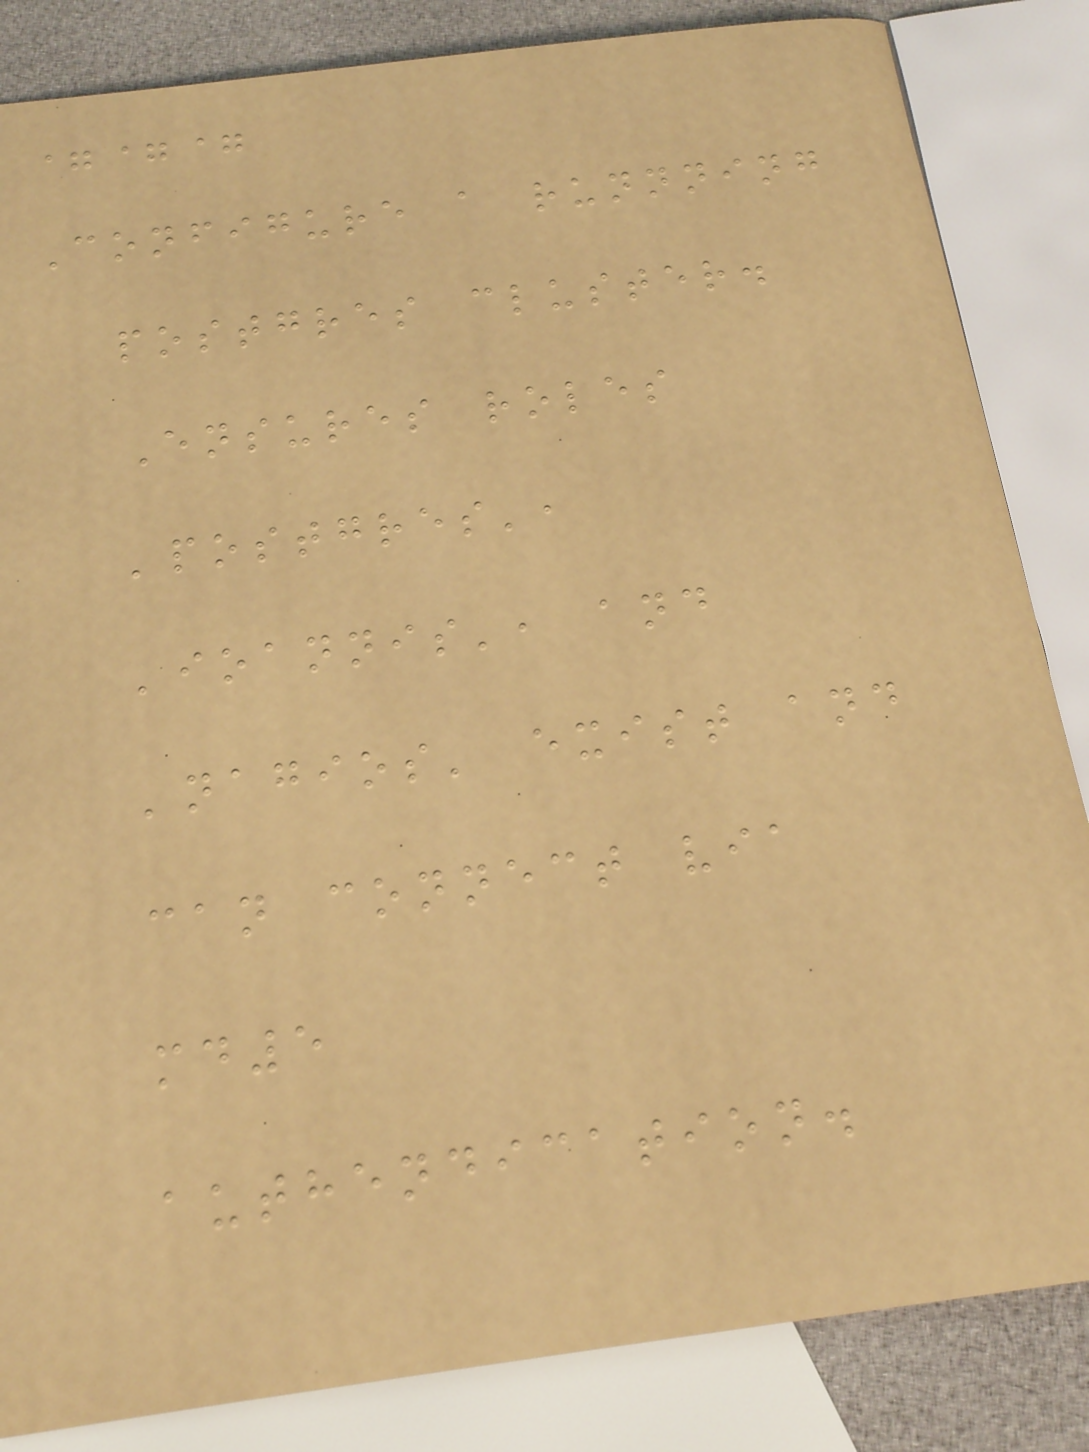===
Configure a runnning
postgres cluster.
Ensures roles
'postgres',
'ioannis', and
'nagios' exist and
can connect via
md5
authendication.
